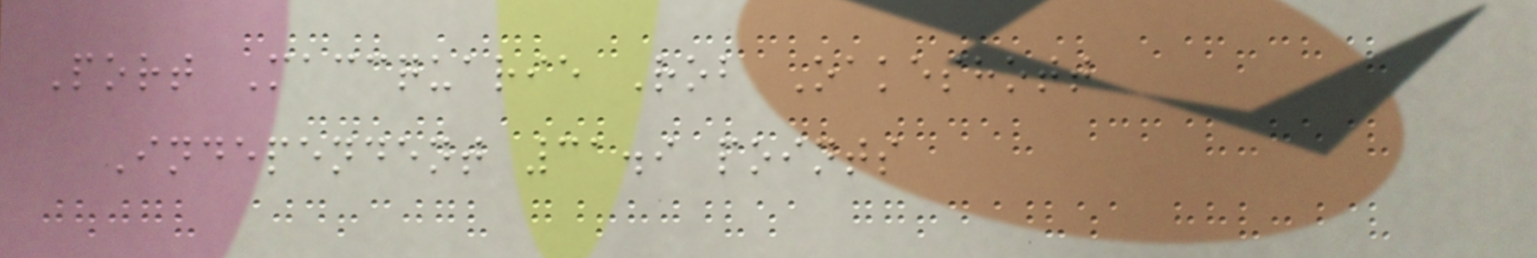Port Maccquarie Rob Oakeshott
Independent 31.9 points
